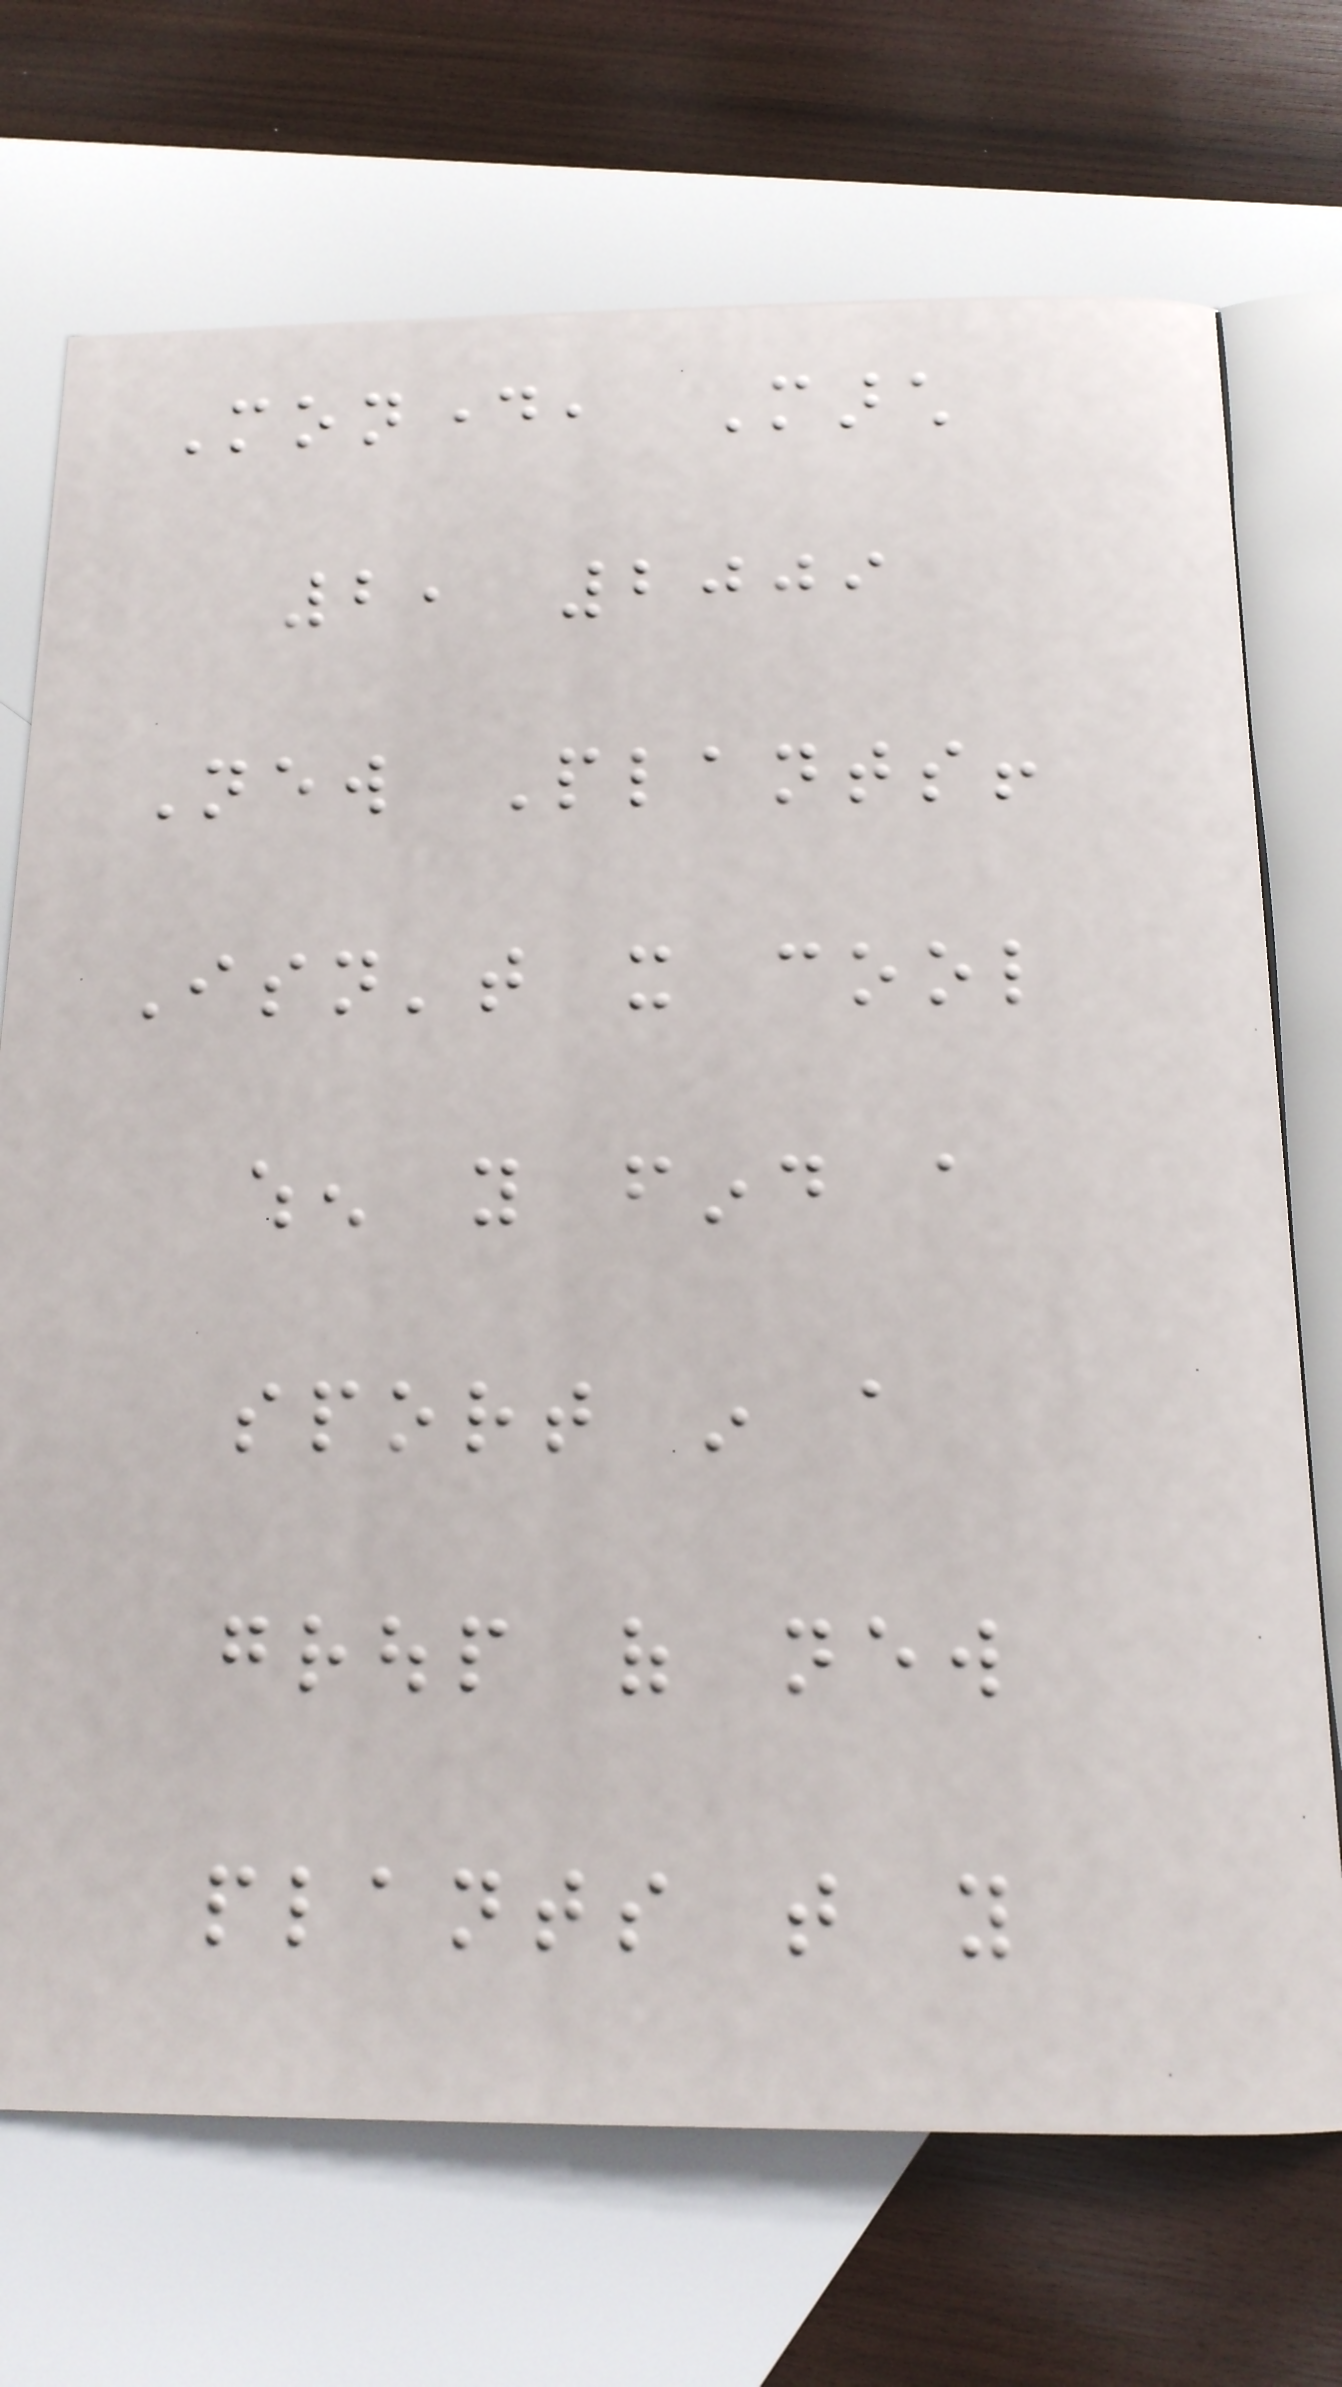Monday, March
2, 2009
New Plants!
Isn't it cool
when you find a
sport in a
group of new
plants that you
